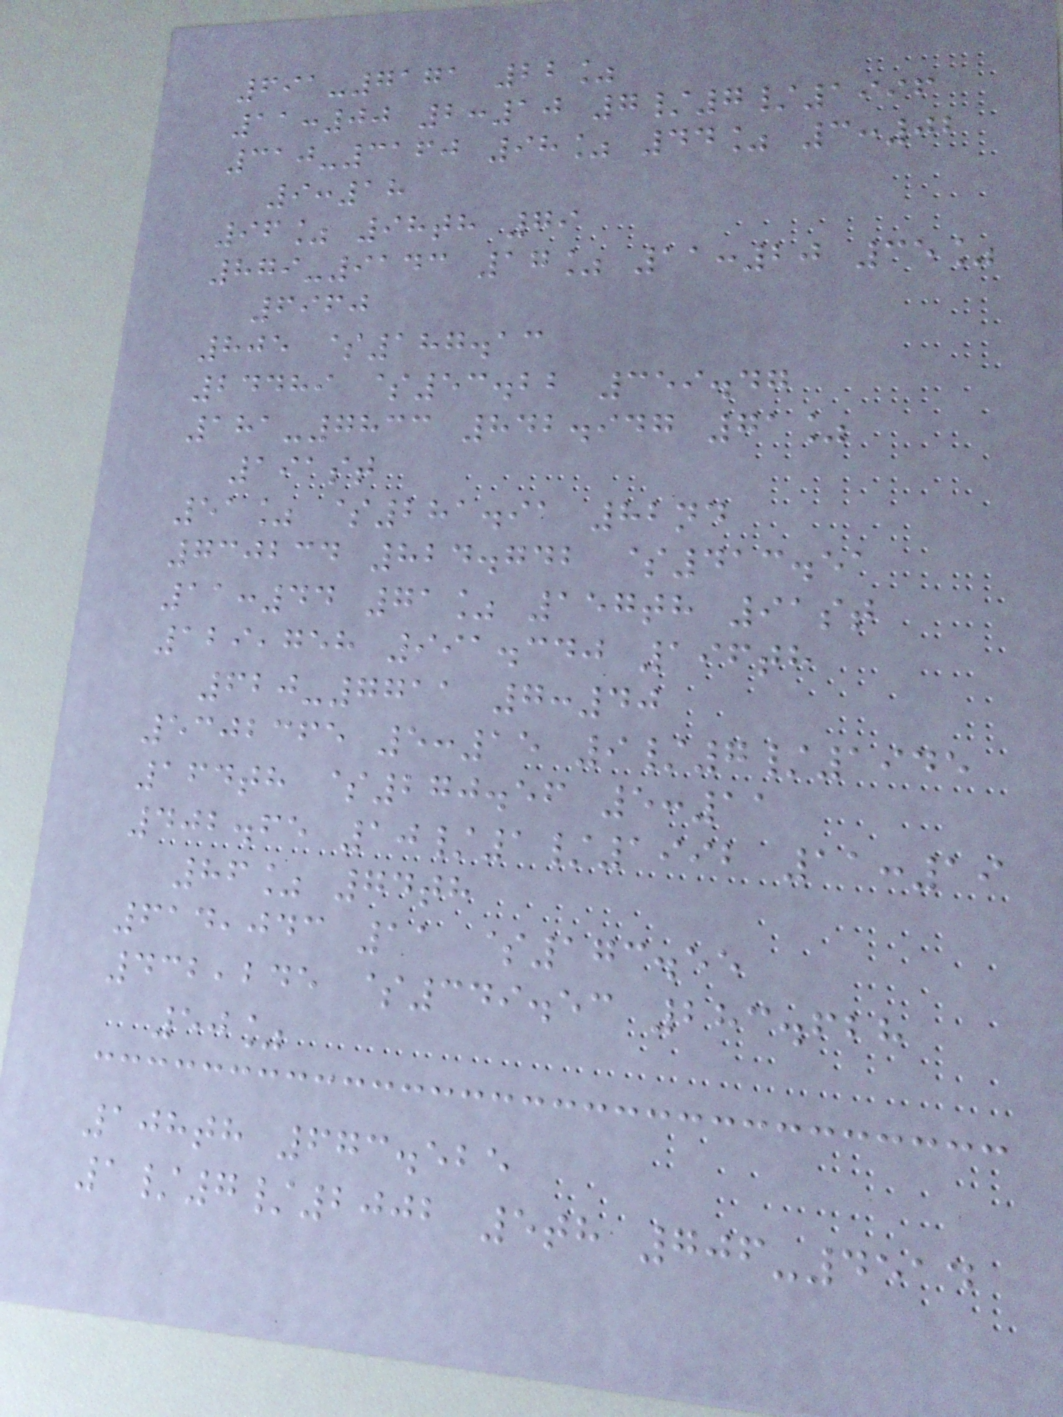691-7171 22%
11:00 2:10 7/7/1996
310-3160 98% 44% 3:02
9:18
96% 98th 79
879-9143 17% 11:20 35%
6960
805 $187.13
24489 $53.22 359.47
181-7833 842.947 71%
191st
51% $281.91 82nd
730234 824.742 $413.51
11:44 71% 157th 91st
129,758 991.340 196th
620-7711 7:40
5302365 5:15 9/7/1945
164th $270.56 5:11
402.65 10/1/1992 11:19
86% 74th
614,043 11 $173.55
432,245 $349.53 283.628
50%
108th 673.525
1/7/2002 5th 706-4514
